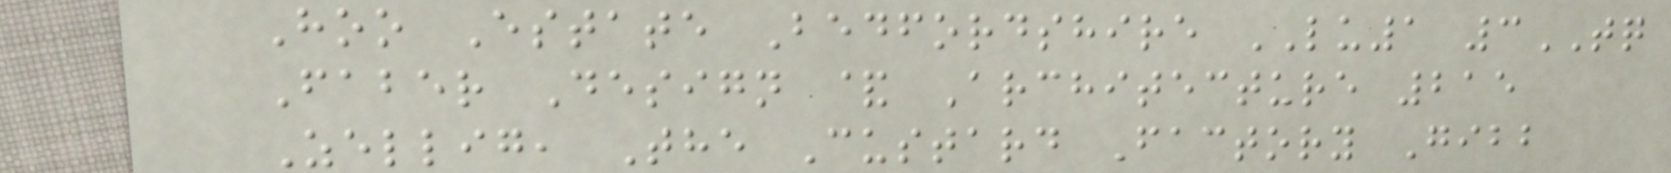Hoo Estate Bedfordshire LU1 3TQ
Faber Design & Architecture 215
Zellig, The Custard Factory Gibb
